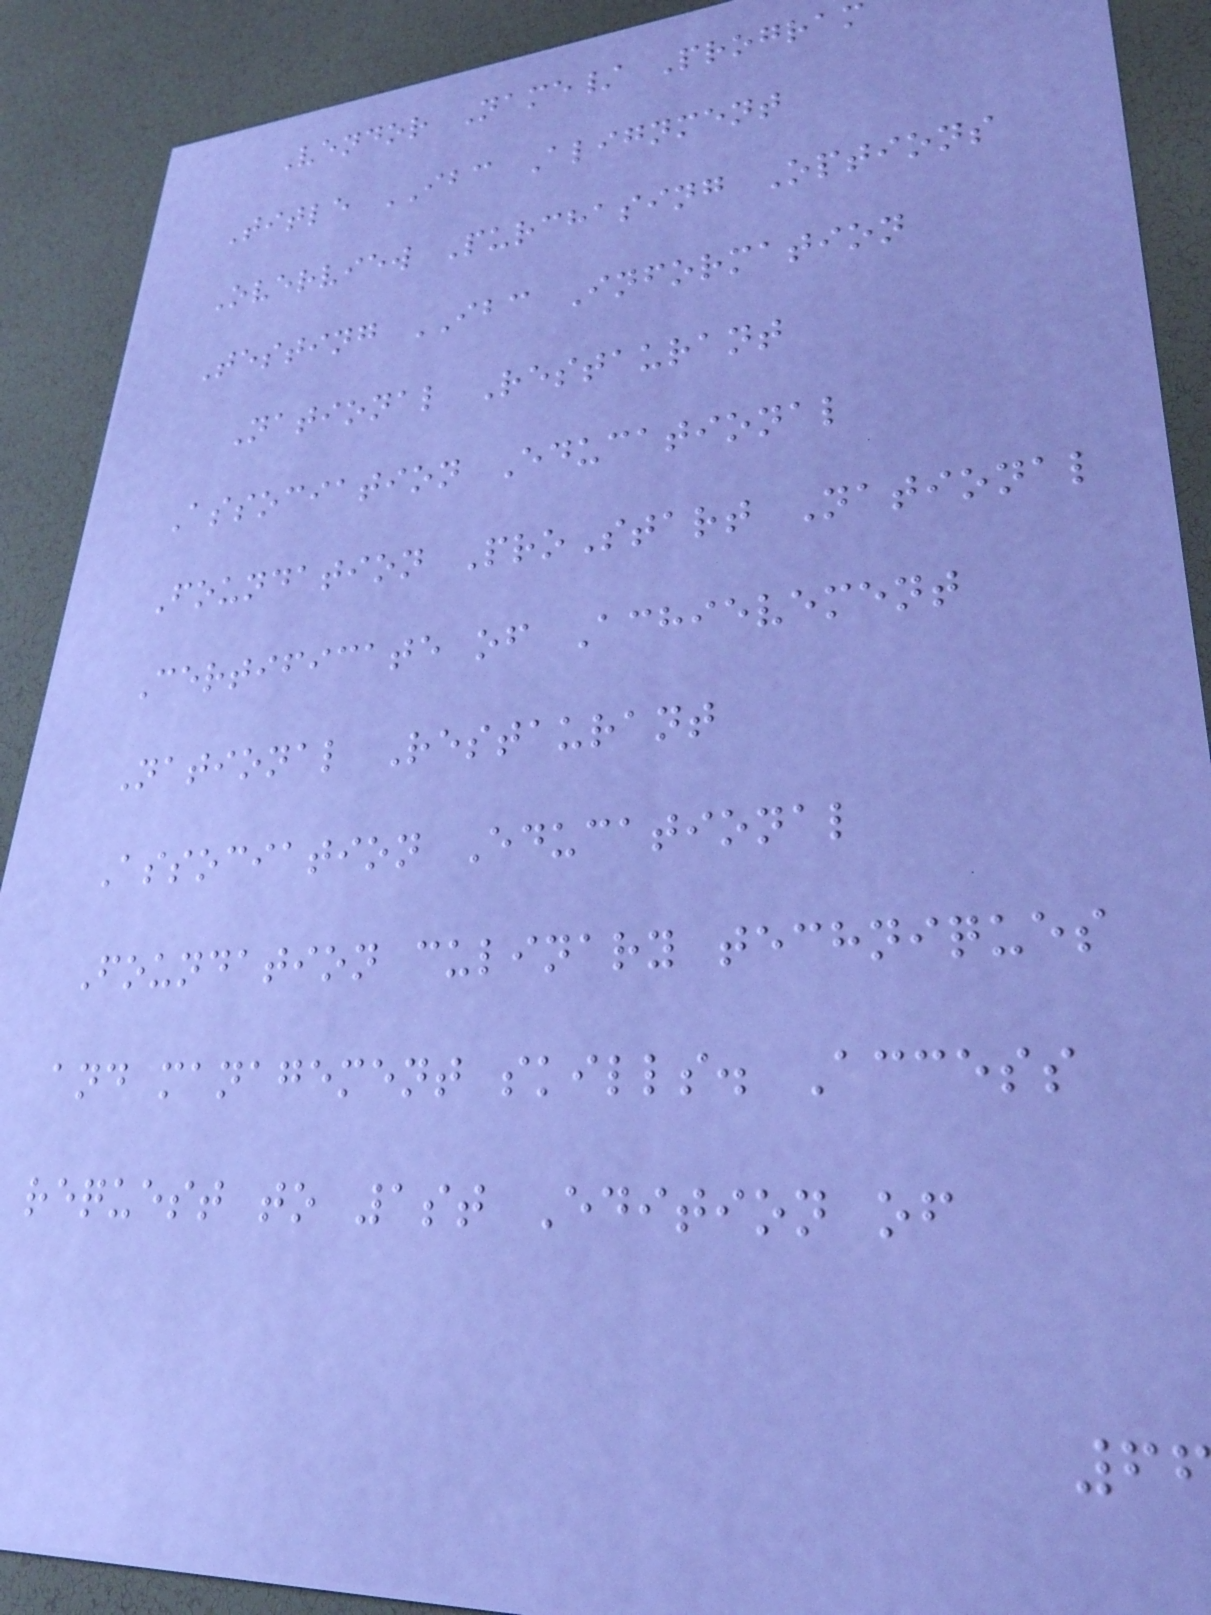Vendor Name/ Program
Title IBC Alignment
Overview Purchasing Options
Testing IBC Information
National Restaurant
Association Educational
Foundation ProStart National
Certificate of Achievement
National Restaurant
Association Educational
Foundation culinary techniques
and management skills. Access
request to 1st Edition of
